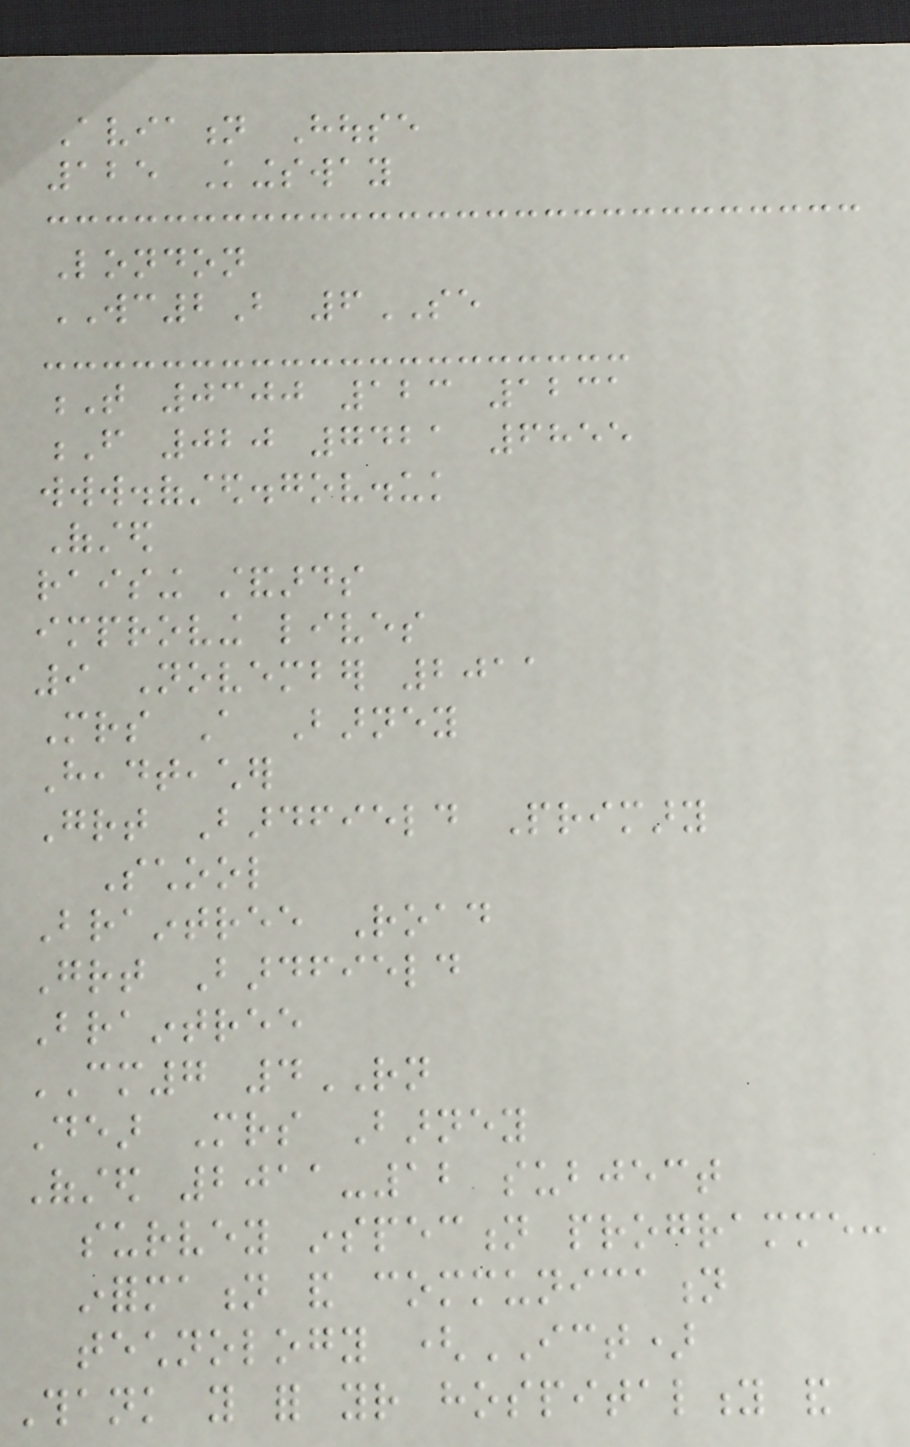Aviation House
125 Kingsway
London
WC2B 6SE
T 0300 123 1231
F 020 7421 6855
www.ofsted.gov.uk
Ofsted
raising standards
improving lives
9 November 2011
Mrs A Barney
Headteacher
Great Bardfield Primary
School
Braintree Road
Great Bardfield
Braintree
CM7 4RN
Dear Mrs Barney
Ofsted 2011-12 subject
survey inspection programme:
information and communication
technology (ICT)
Thank you for your hospitality and
